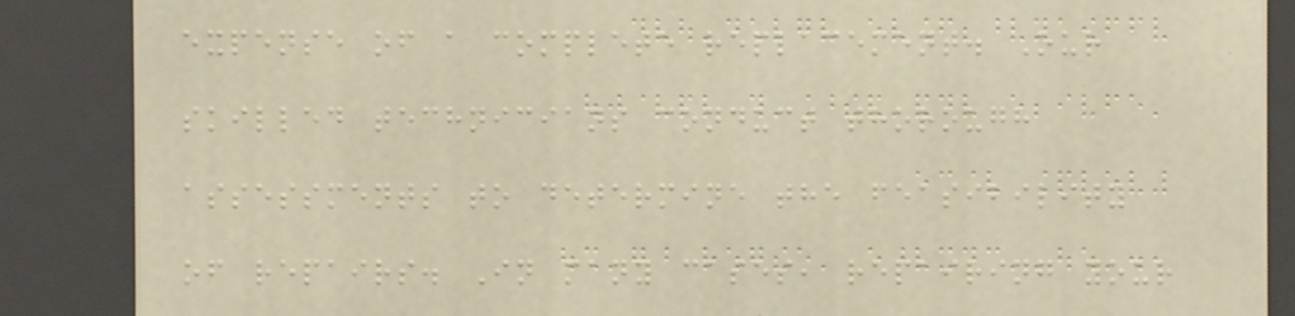expense of a complete replacement. Our
skilled technicians conduct thorough
assessments to determine the feasibility
of repairs. In many cases, repairing your
